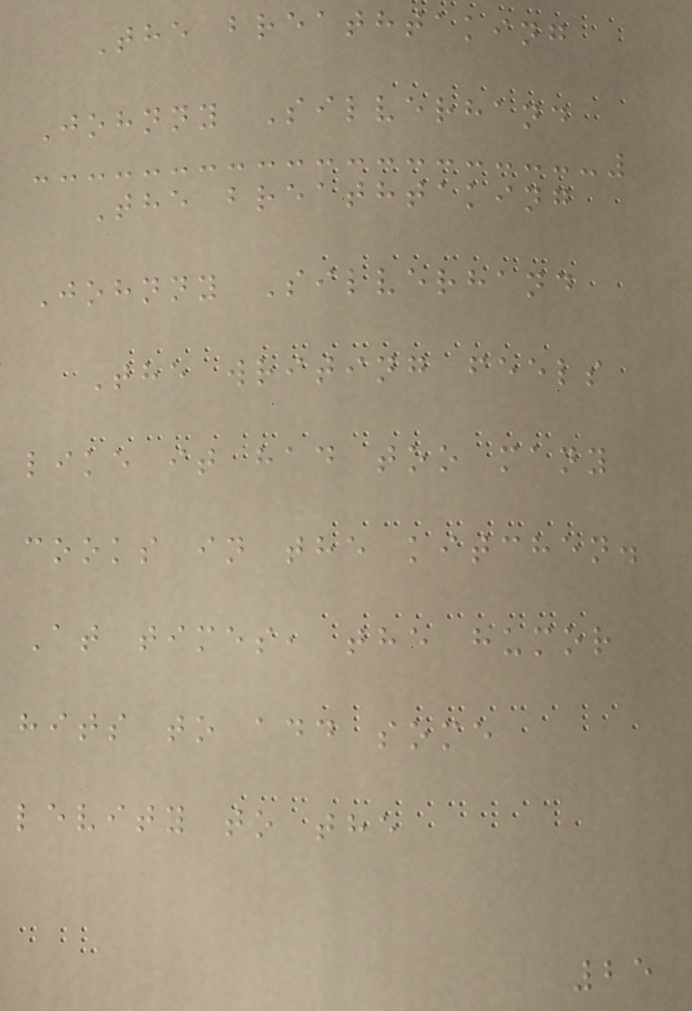The breathtaking
Johnny Silverhand
The breathtaking
Johnny Silverhand
The writing feels
like it had too many
cooks in the kitchen.
At times, the humor
hits to add some
levity to the
25
